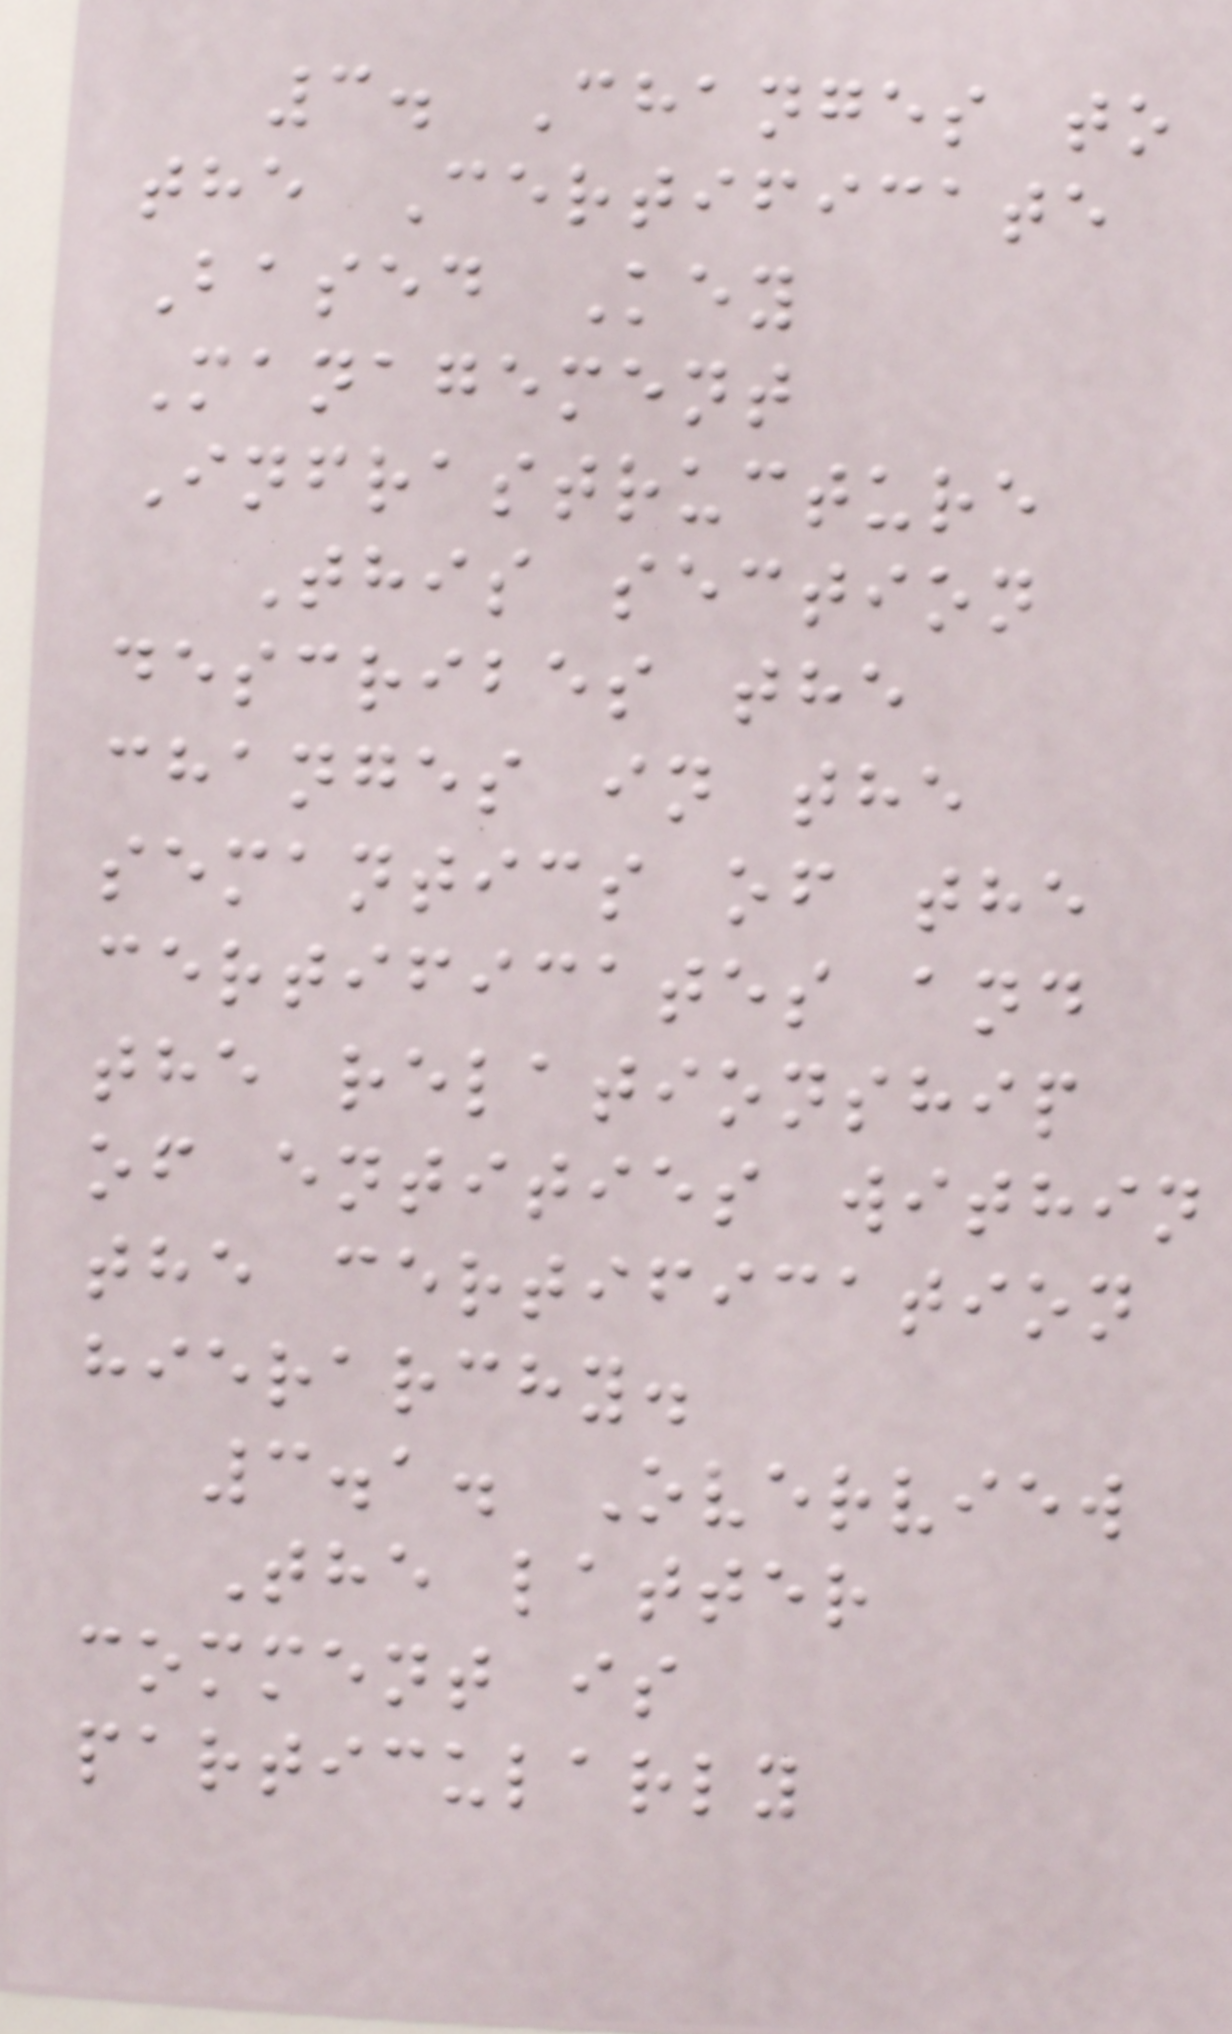3. Changes to
the Certificate
Based Key
Management
Infrastructure
This section
describes the
changes in the
semantics of the
certificates and
the relationship
of entities within
the certification
hierarchy.
3.1. Overview
The latter
comment is
particularly
